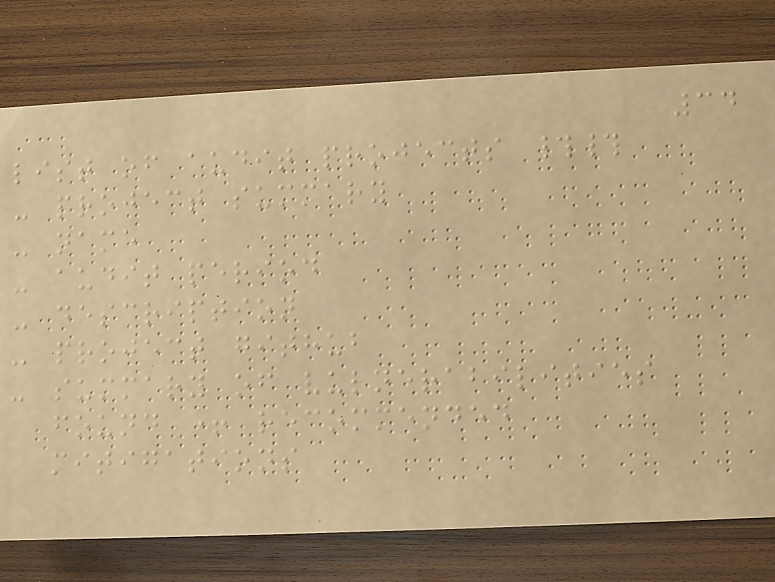34
list of audit projects ##
- project summary
- name
- audit period
- description
- project github
- summary of vulnerabilities
found + recommended
mitigations
